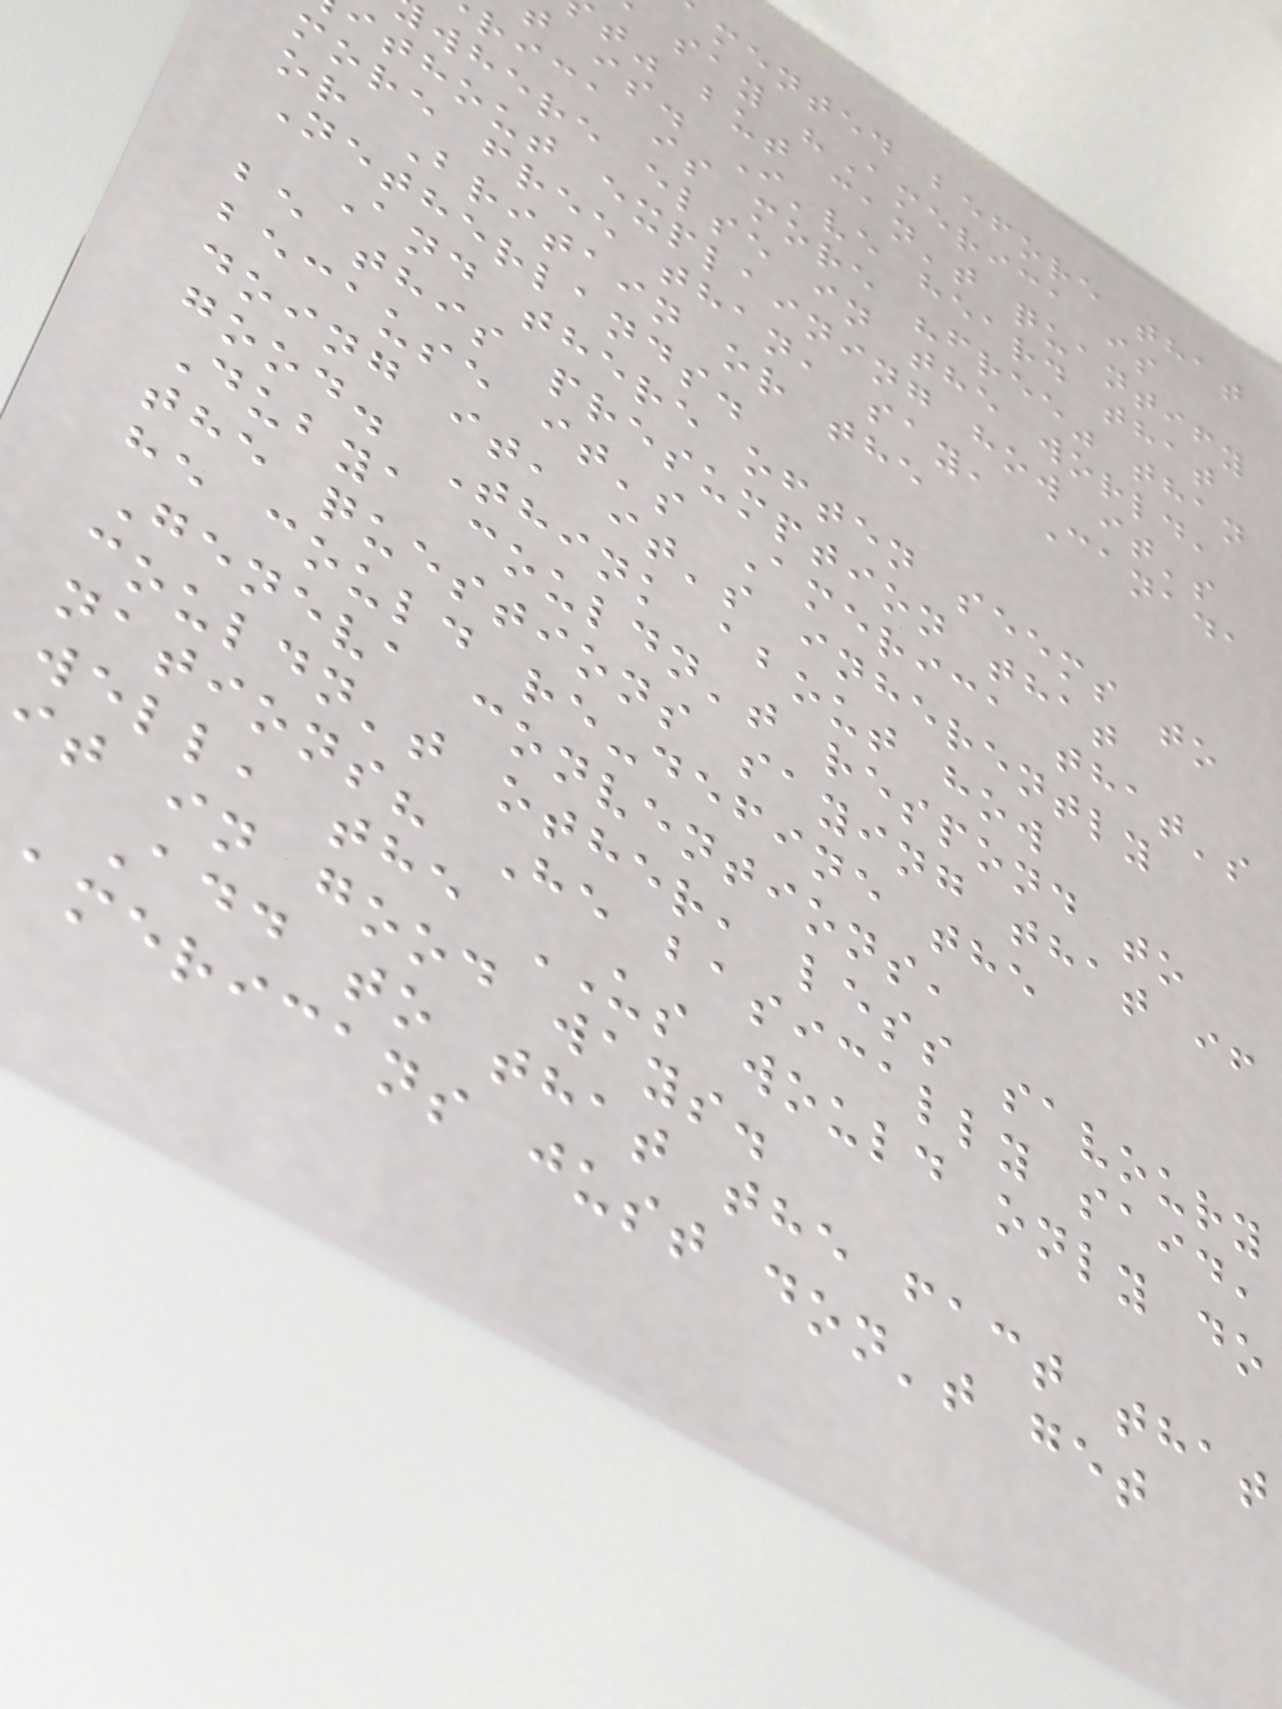mented before that
say "America is
t" but can't quantify
is. I've heard that
rica is more "free" than
where else in the world,
ithout explaining how it's
more free than, say, Canada
or Britain or the
Netherlands.
And there often seems to
be this presumption that
because it's America that's
doing it, it's inherently
good. Think about how
Dubya couldn't respond to
the questions saying that if
he could re-define the
Geneva conventions,
couldn't other, less savoury
nations? He basically said,
well, the US would only do
it in good ways.
Add to that the fact that
americans just don't get
